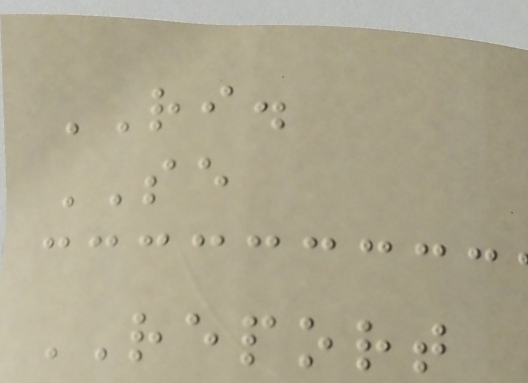RI.
SE
REPORT
